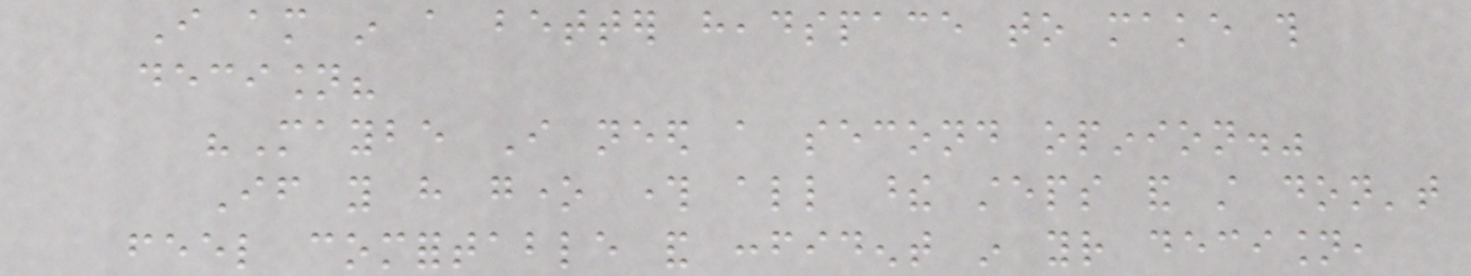I am in a better headspace to make this
decision?
"Maybe I need a second opinion."
If you have gone through all these steps and still don't
feel comfortable and confident in your decision,
